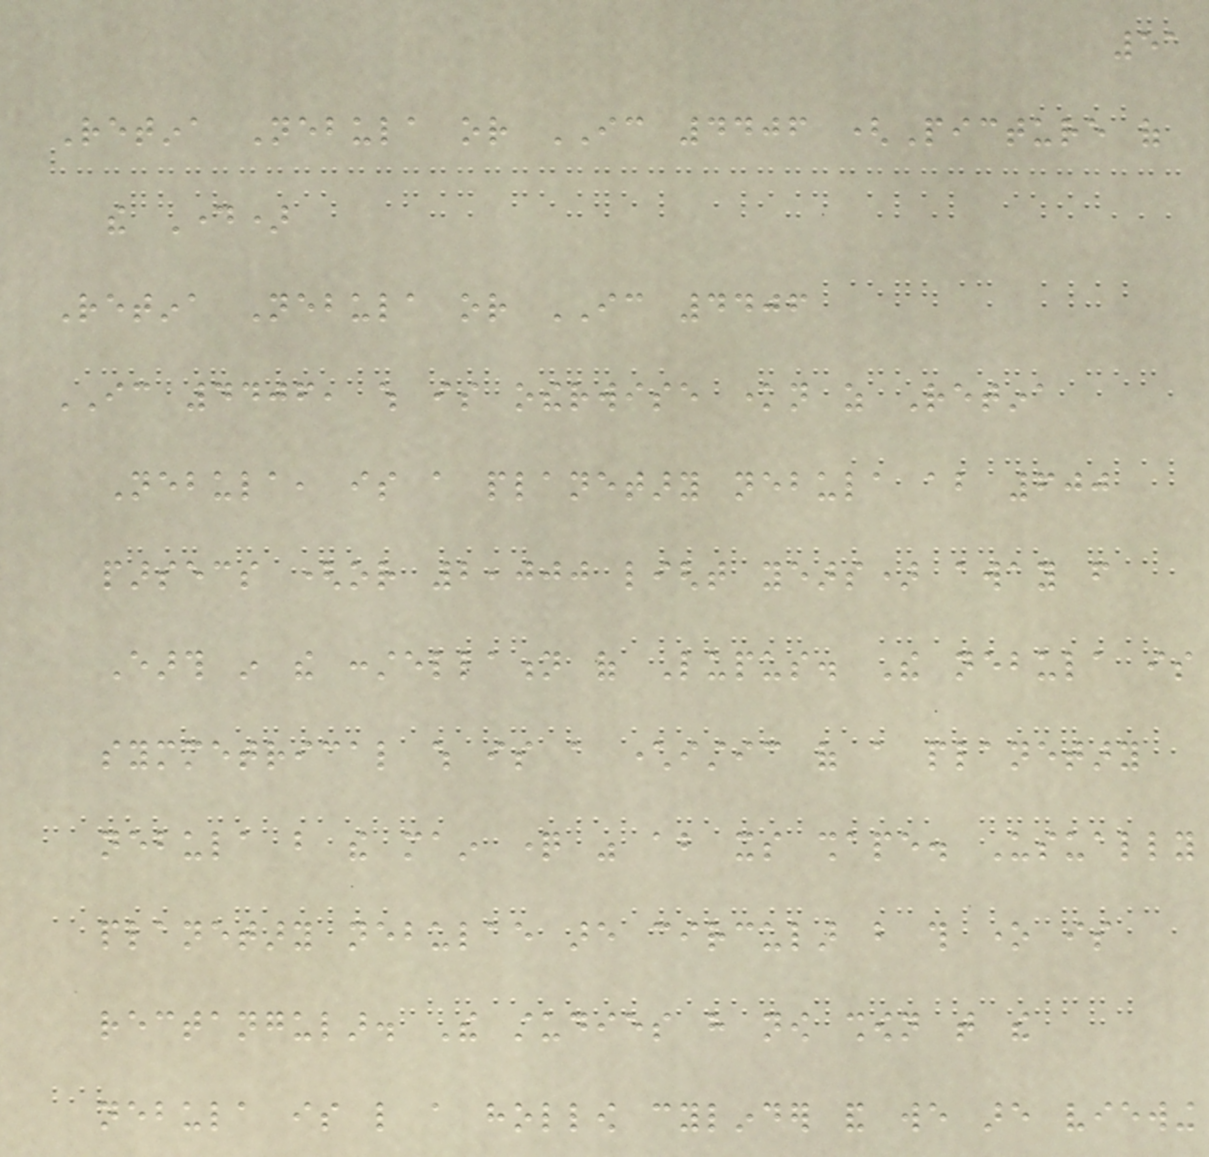51
Retina Nebula or IC 4406 (Picture of
the Day)
Retina Nebula or IC 4406
IC 4406, which is otherwise known as Retina
Nebula, is a planetary nebula about 600
parsecs (or 2,000 light years) away from
Earth in the constellation of Lupus. The nebula is
symmetrical which is a characteristic of a planetary
nebula but the main question was about its shape. Usually
planetary nebulae are circular but this one is
rectangular. The studies have now shown that the
nebula is like a hollow cylinder and we are viewing
